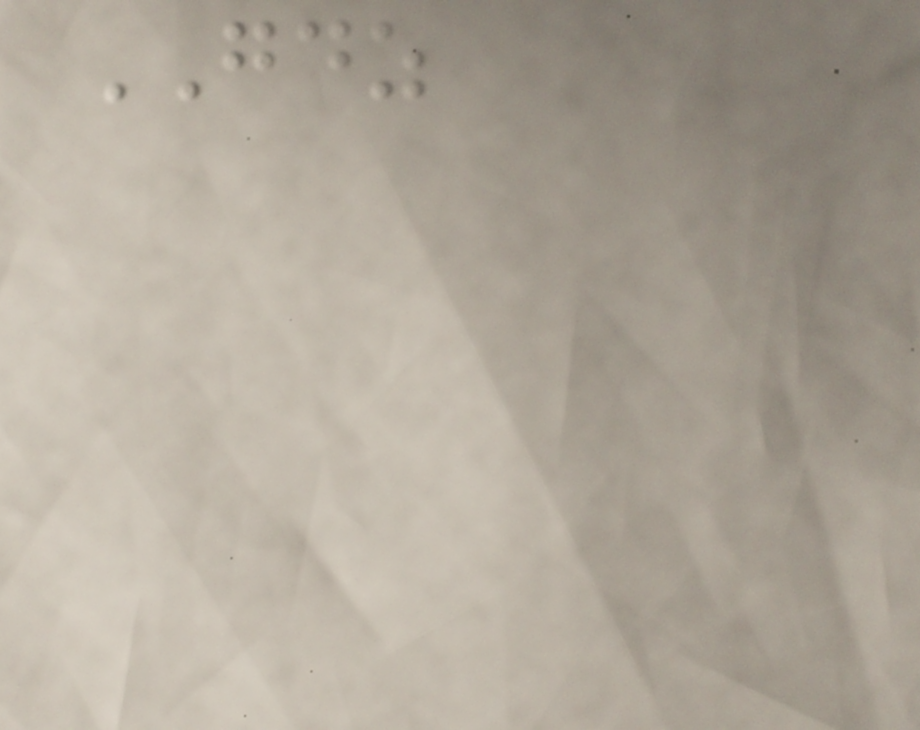GDZ
